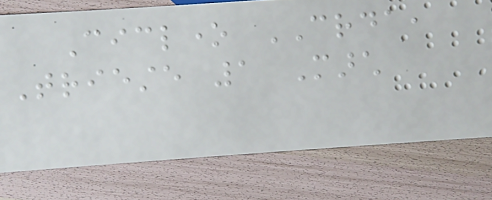Ciclone CRDA,
Trieste 1 March
